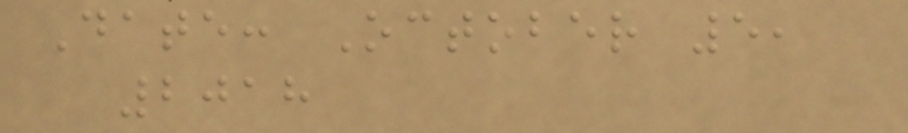Date: October 5,
2018
